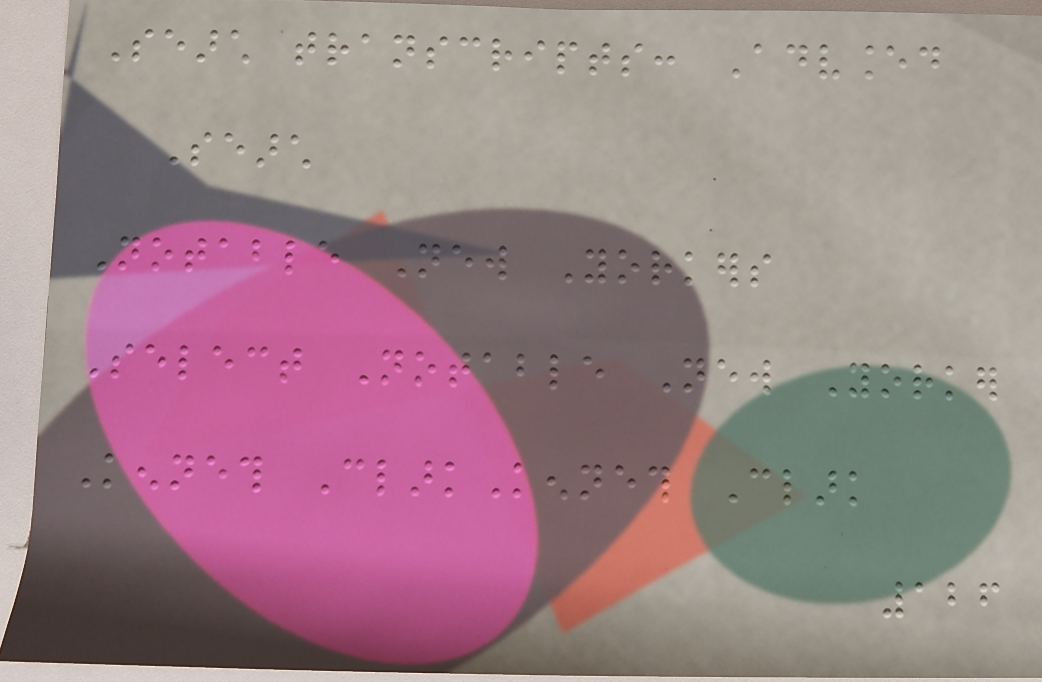Search transcripts: Advanced
Search
Notable New Yorkers
Select Notable New Yorker
Kenneth ClarkKenneth Clark
126
